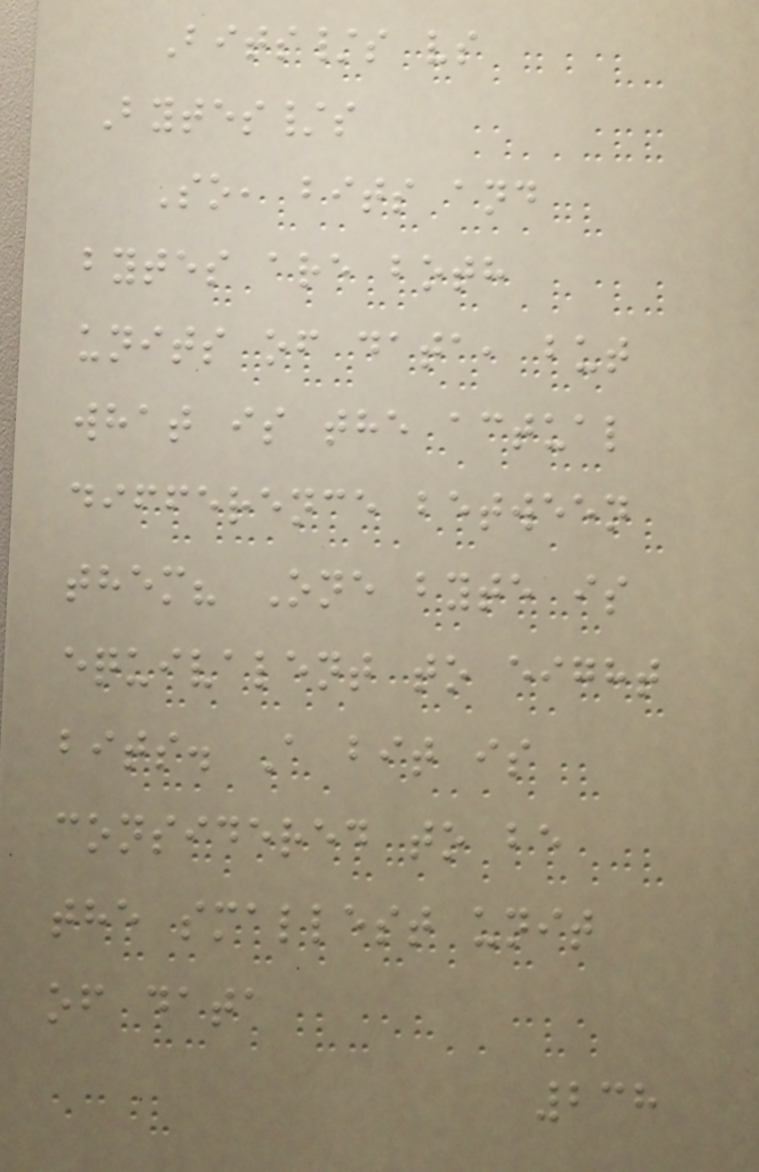Bits/s vs
Bytes/s
So, bits and
bytes are both
units of data, but
what is the actual
difference between
them? One byte is
equivalent to eight
bits. A bit is
considered to be
the smallest unit
of data
238
